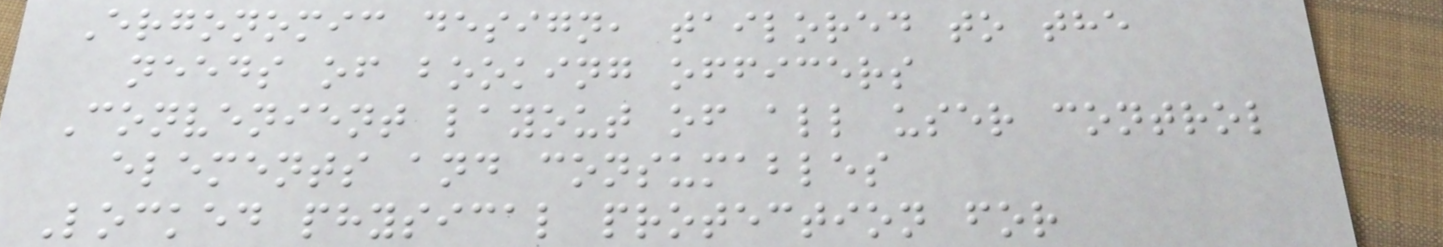Ergonomic design, tailored to the
needs of booking officers
Convenient layout of all user control
elements and consumables
Locked physical protection for
